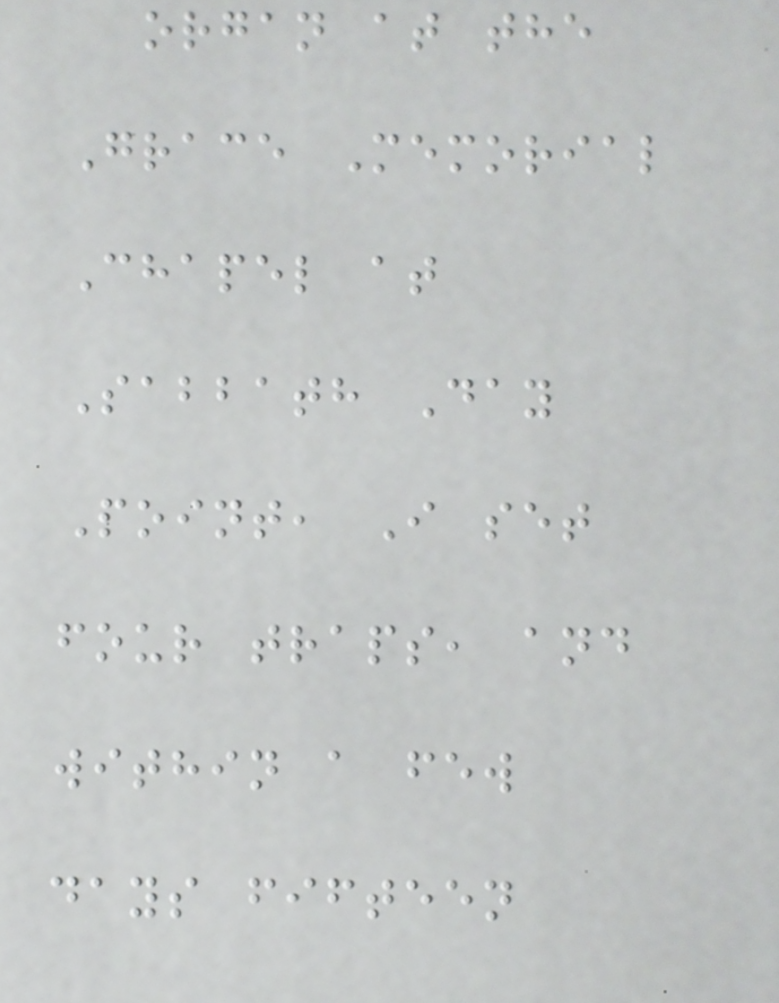organ at the
Grace Memorial
Chapel at
Sabbath Day
Point, I set
four traps, and
within a few
days fifteen
